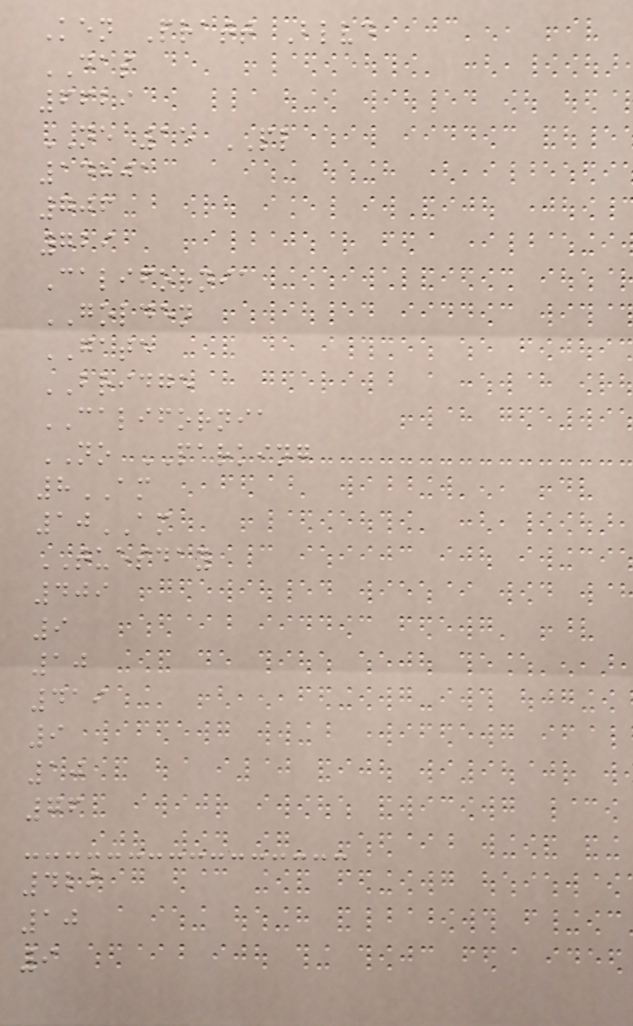Ken Pratt Blvd
DAS
6629
NE 15 PL
14801
706
729
California
GOLDEN
GATE
BRIDGE
CALIFORNIA
NO PARKING
8AM
10AM
TUESDAY
409
9
10
419
9
10
76
429
10
9
